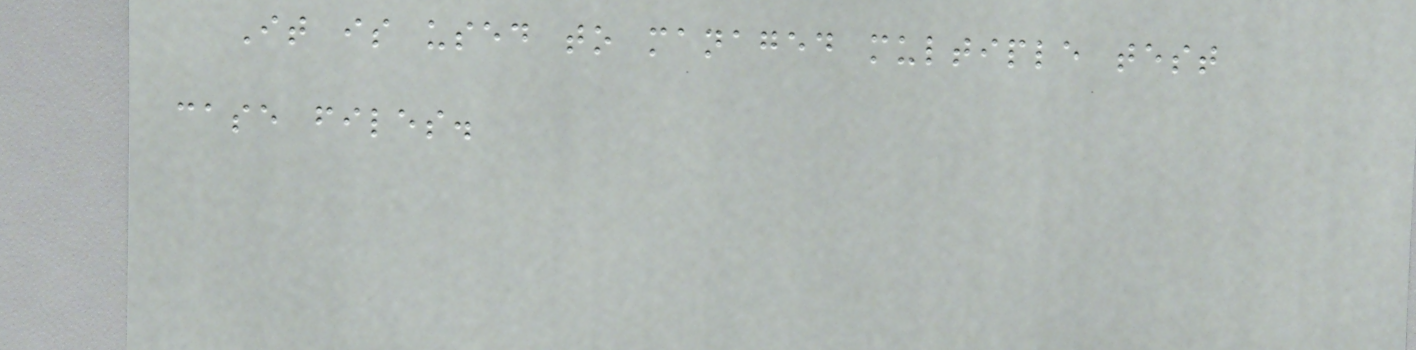It is used to managed multiple test
case files.
